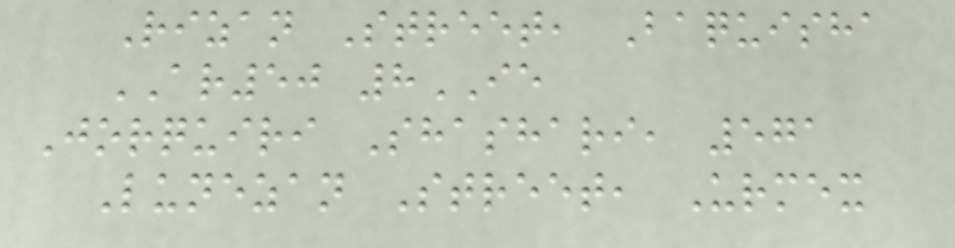Rizan Street, Baquisha
AR50 8IE
Jorquiri Shashari, 571
Lunezan Street, Urmex
